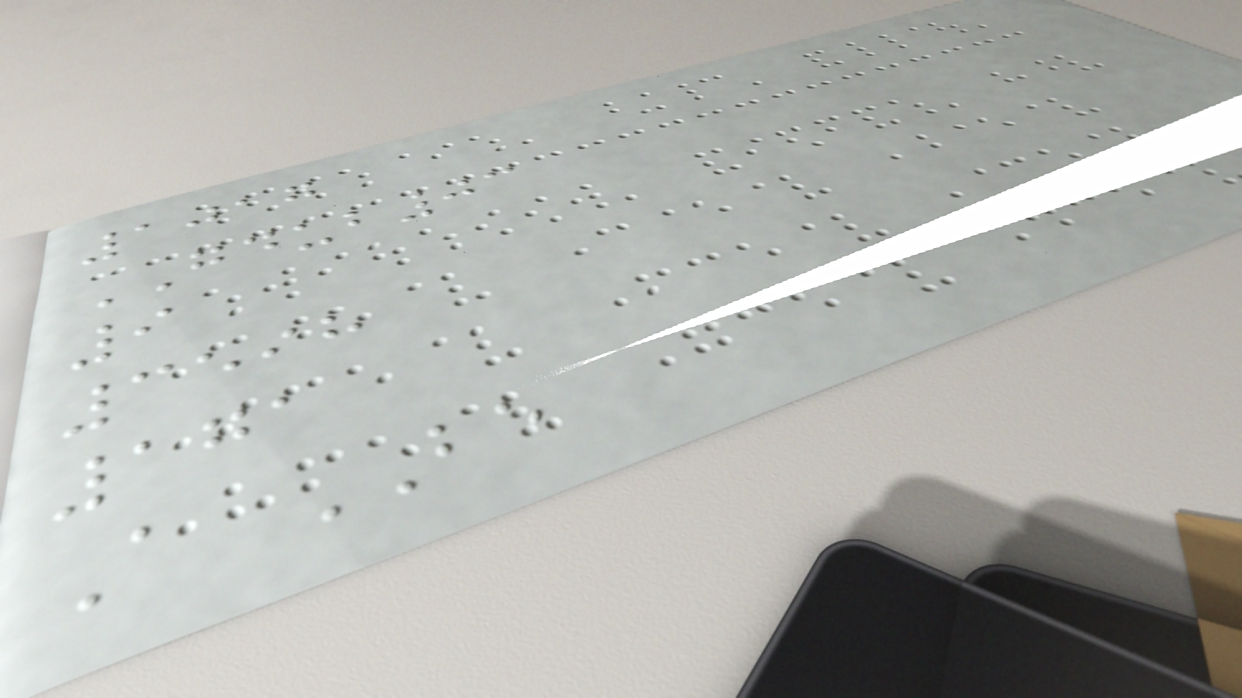1017
GDUB03
9
3598
171
A BE
